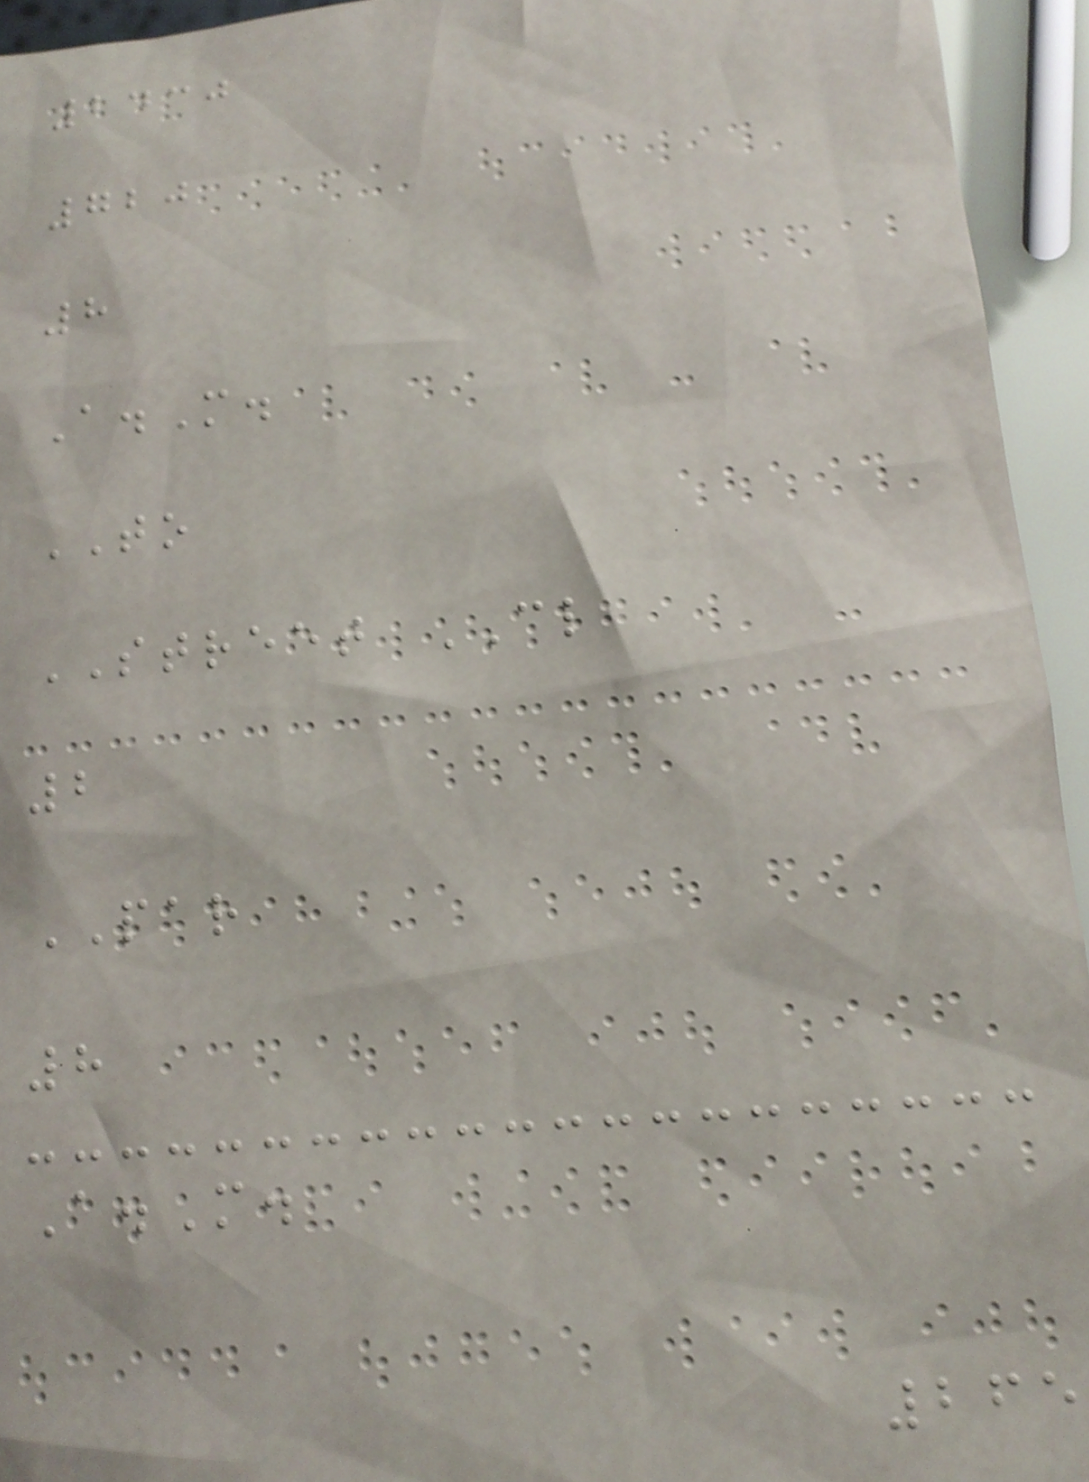2430
720
8
A.M.
TO
STREET CL
2
PAR
8
A.M.
265
